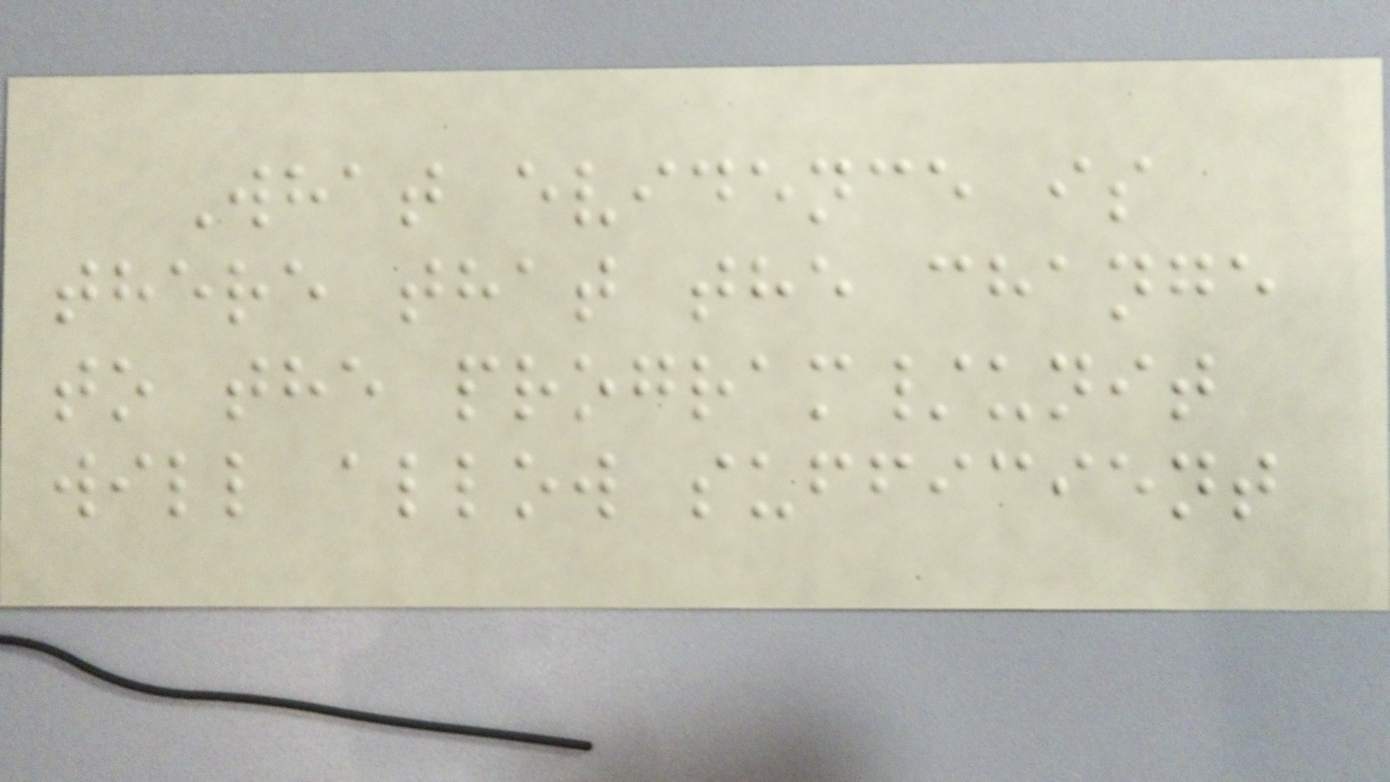What evidence is
there that the change
to the program/unit
will allow sufficient
